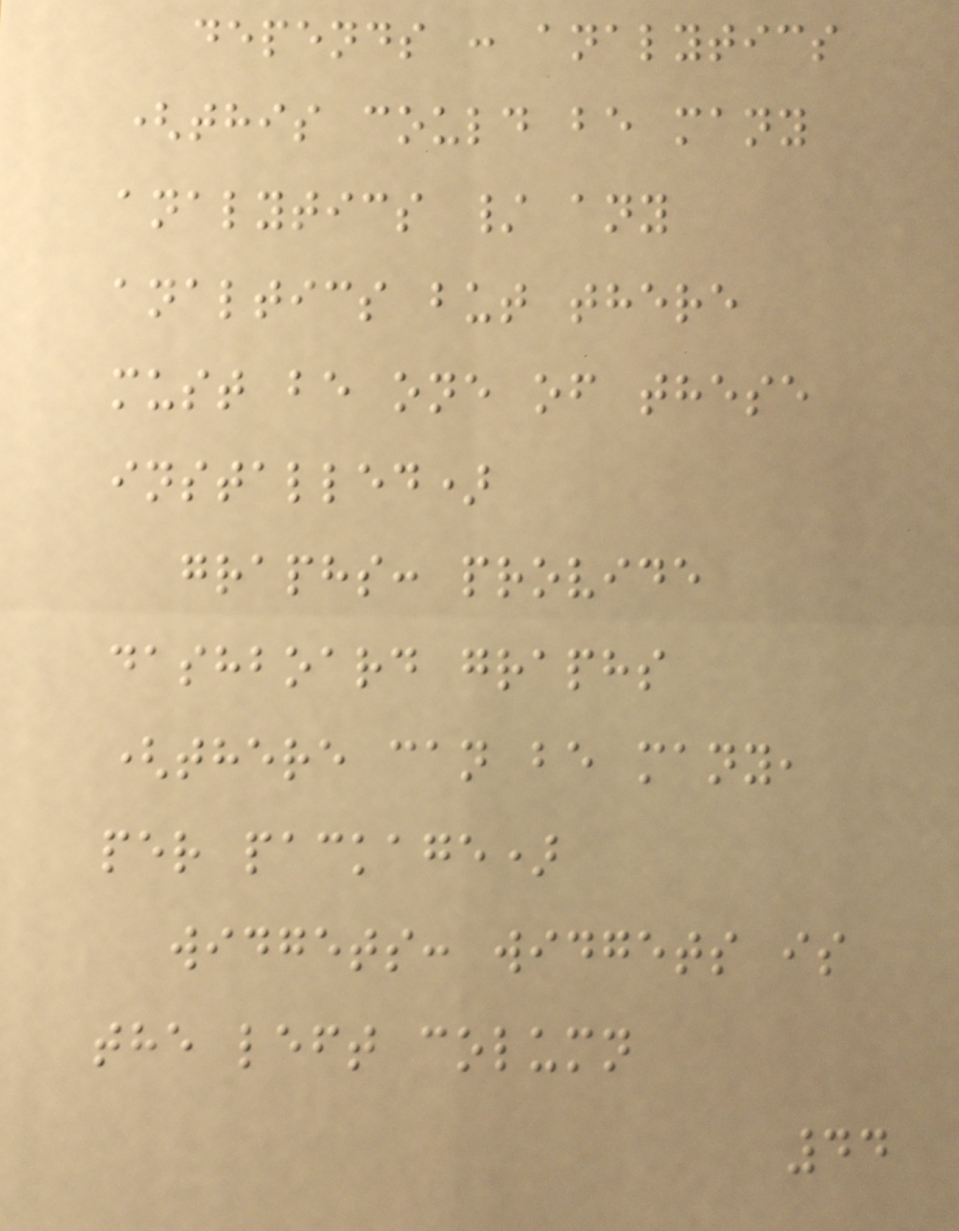depends : analytics
(this could be many
analytics / any
analtics but there
must be one of these
installed)
graphs: provide
dashboard graphs
(there can be many,
per package)
widgets: widgets is
the left column
44
